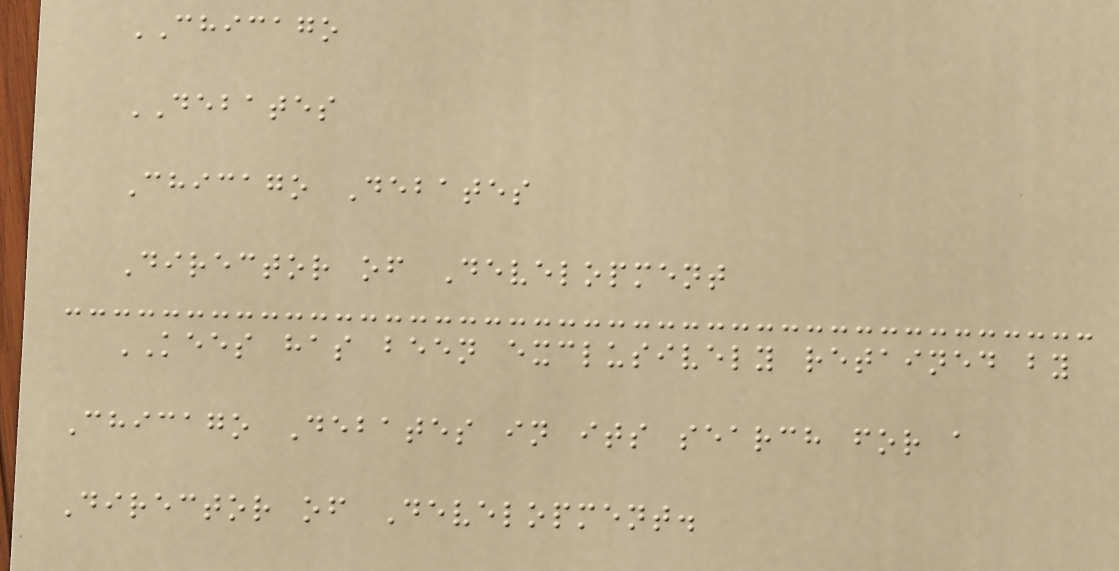CHICAGO
DEBATES
Chicago Debates
Director of Development
KEES has been exclusively retained by
Chicago Debates in its search for a
Director of Development.
